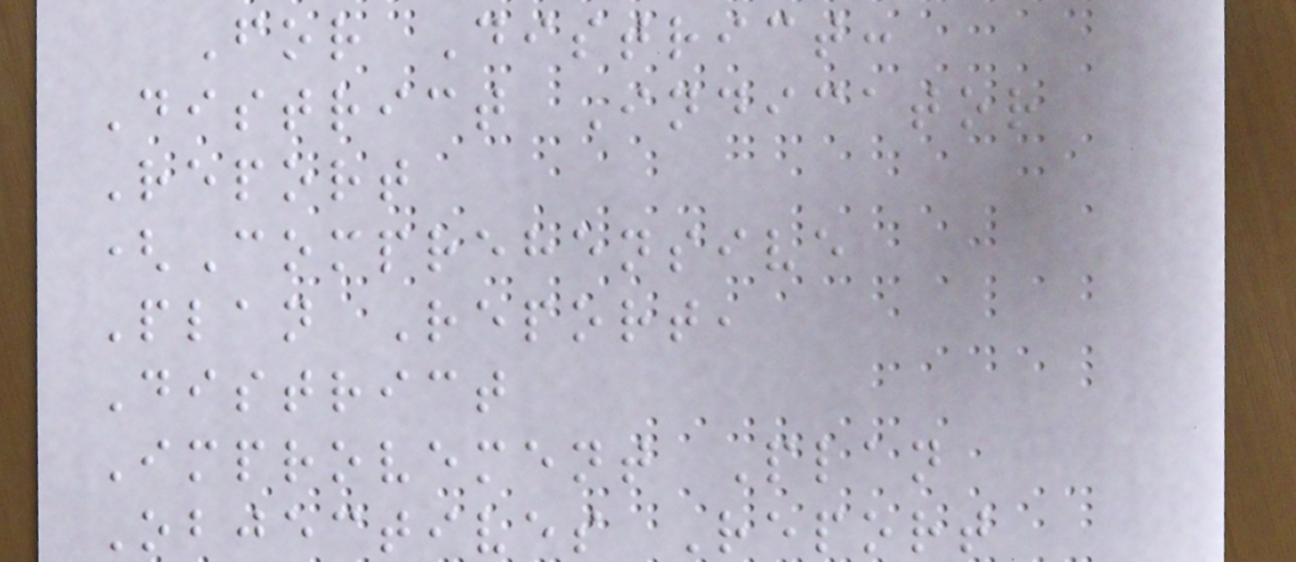For District:
District Indicator
Report
(Comprehensive
Plan Report,
District
Improvement Plan
Objectives Report
